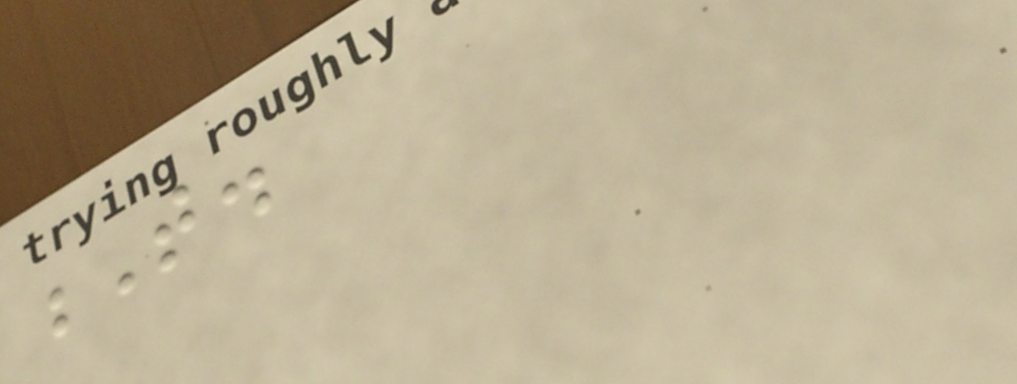T.
